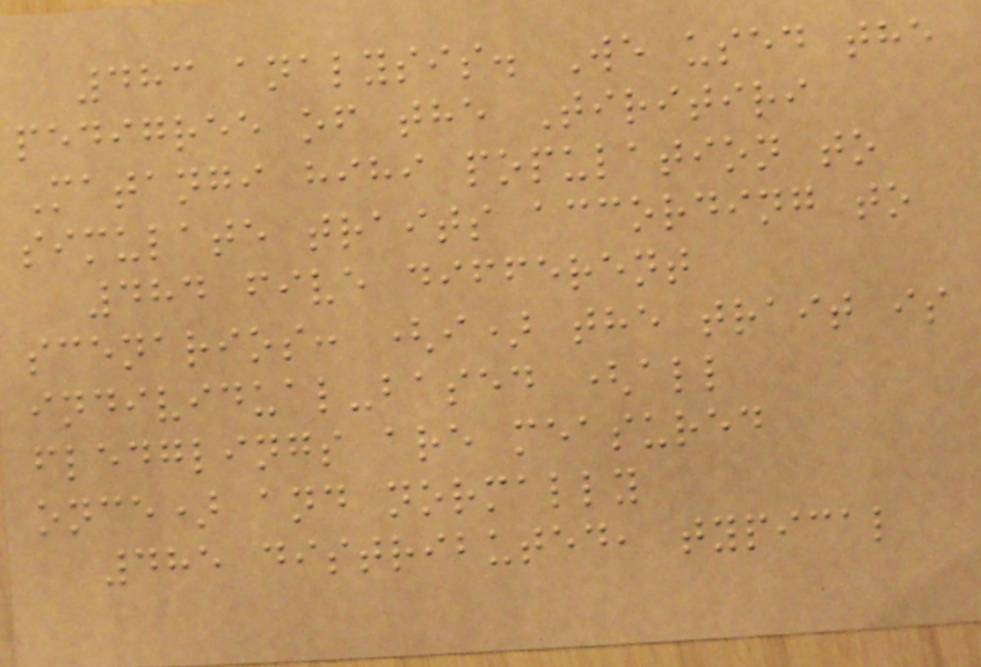483 analysis. We used the
pedigree of the Tiritiri
Matangi hihi population to
simulate traits according to
484 five different
scenarios: (i) the trait is
individual-based (all
fledglings are measured
once) and normally
485 distributed, typical
